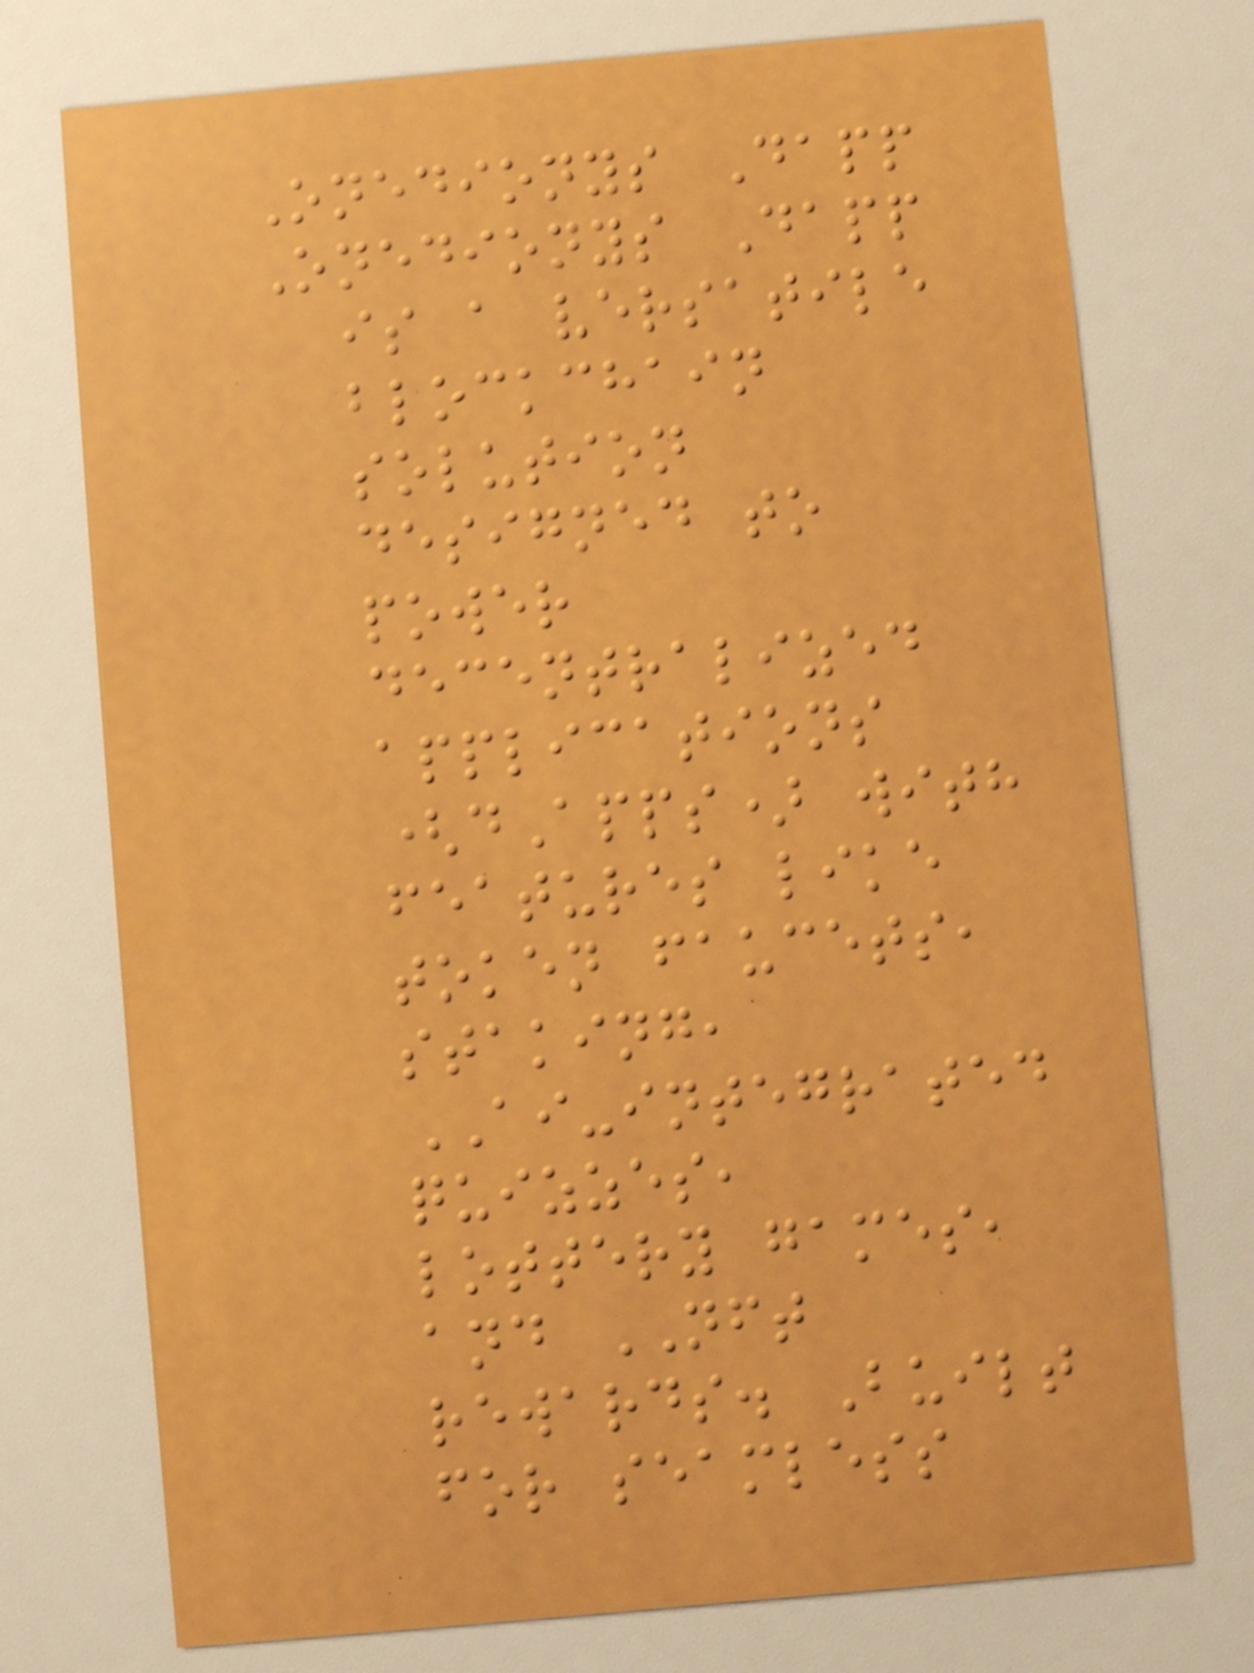Onedionys Dapp
Onedionys Dapp
is a versatile
blockchain
solution
designed to
power
decentralized
applications
(dApps) with
features like
token faucets,
staking,
AI-integrated
quizzes,
lottery games,
and NFT
rewards. Built
for seamless
